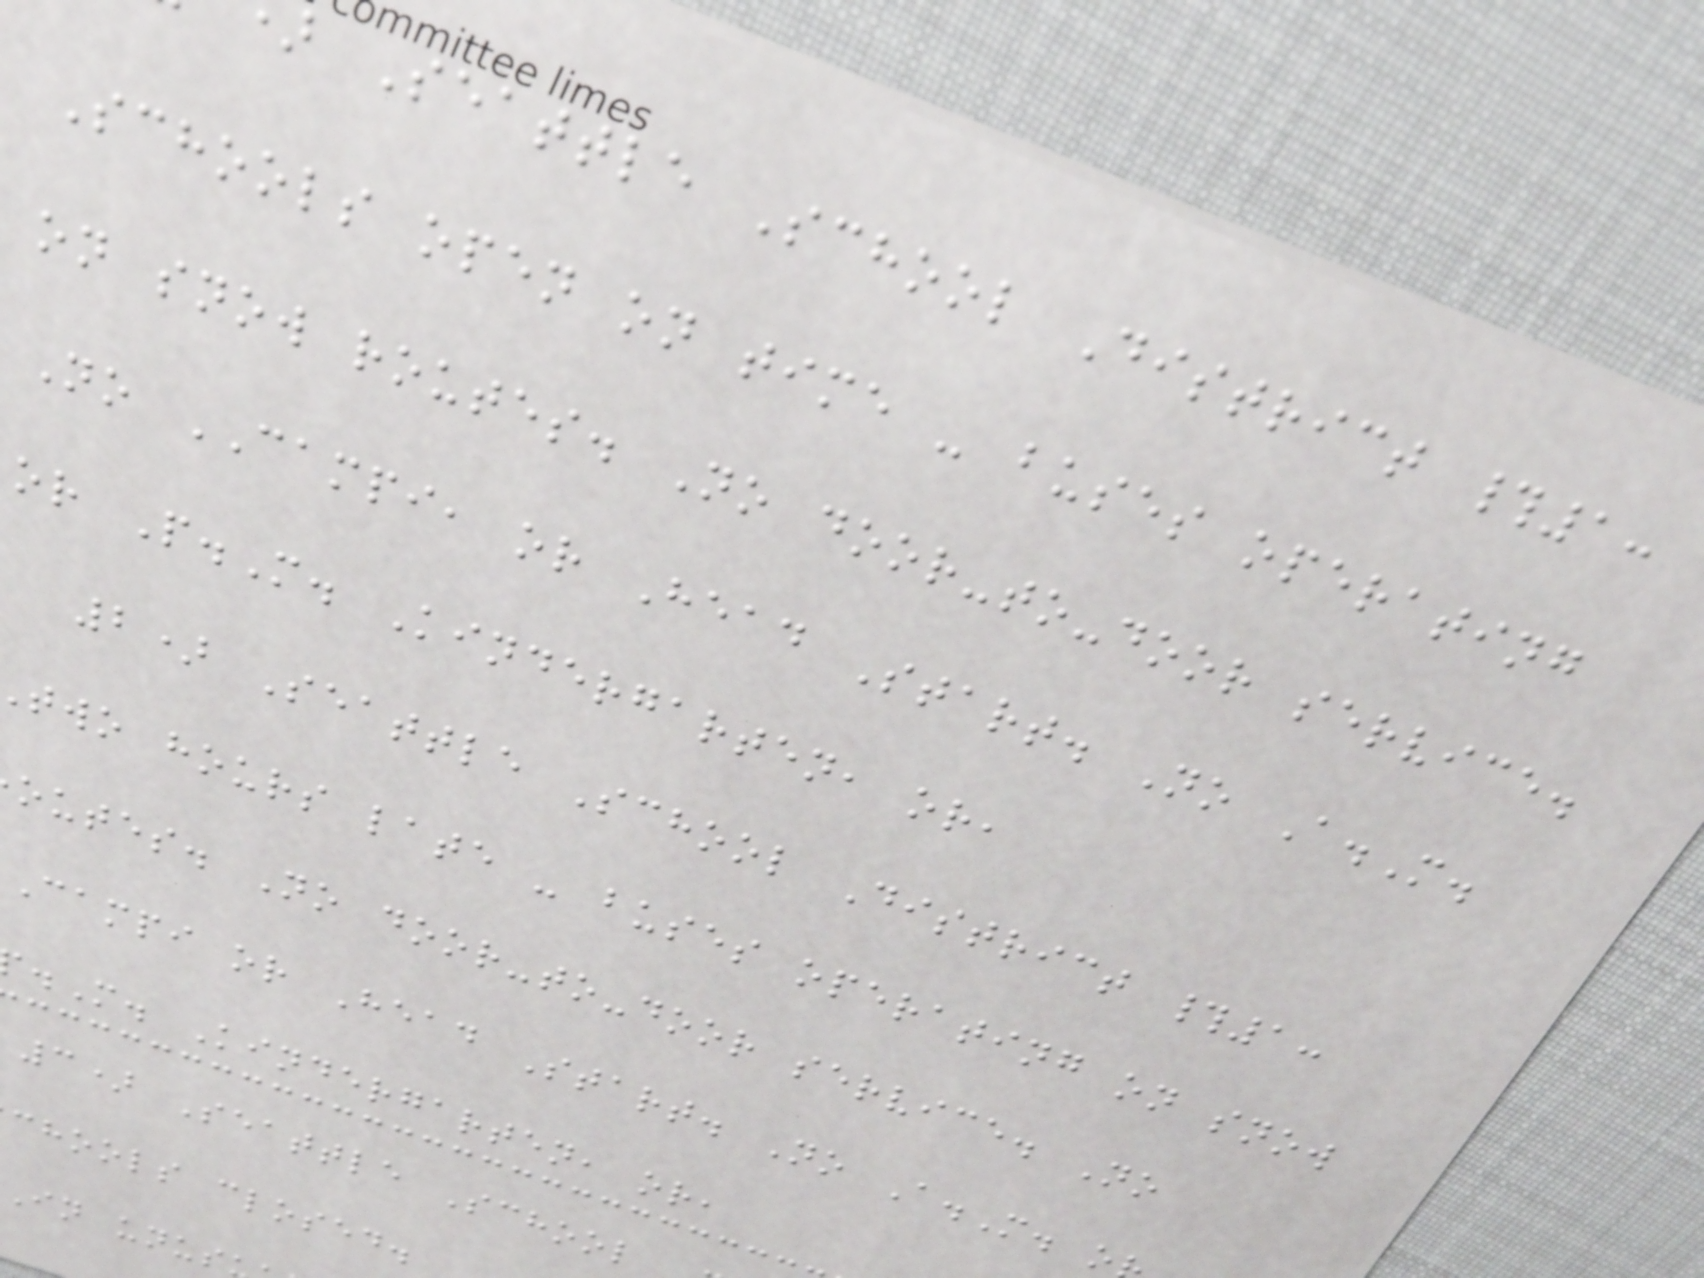Seattle School District #1:
Schools open on time - buses operating
on snow routes. No door-to-door service.
No CAMPI, or Head Start. No A.M.
or P.M. Kindergarten, or,
2) Seattle School District #1:
two hours late - buses operating on snow
outes. No door-to-door service. No
campi or Head Start. No A.M. o
.M. Kindergarten, or,
3) Seattle School
chools closed.
